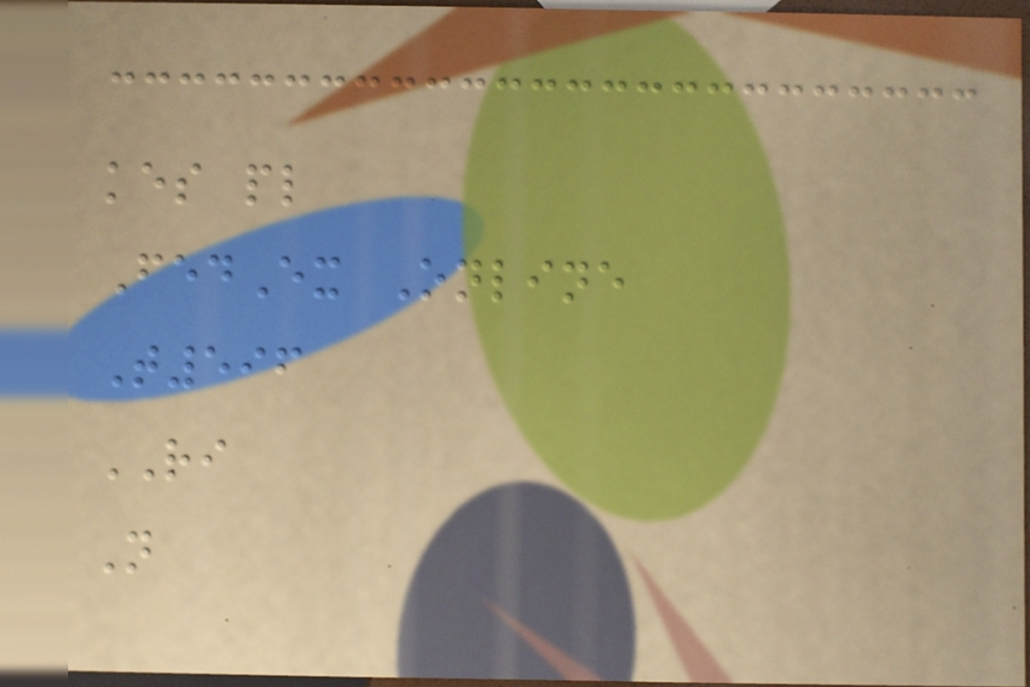kes pl
FedEx Online
T596
RI
N
